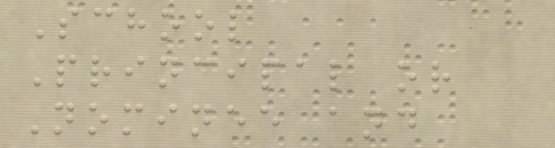School
Principal or
Nominee and
